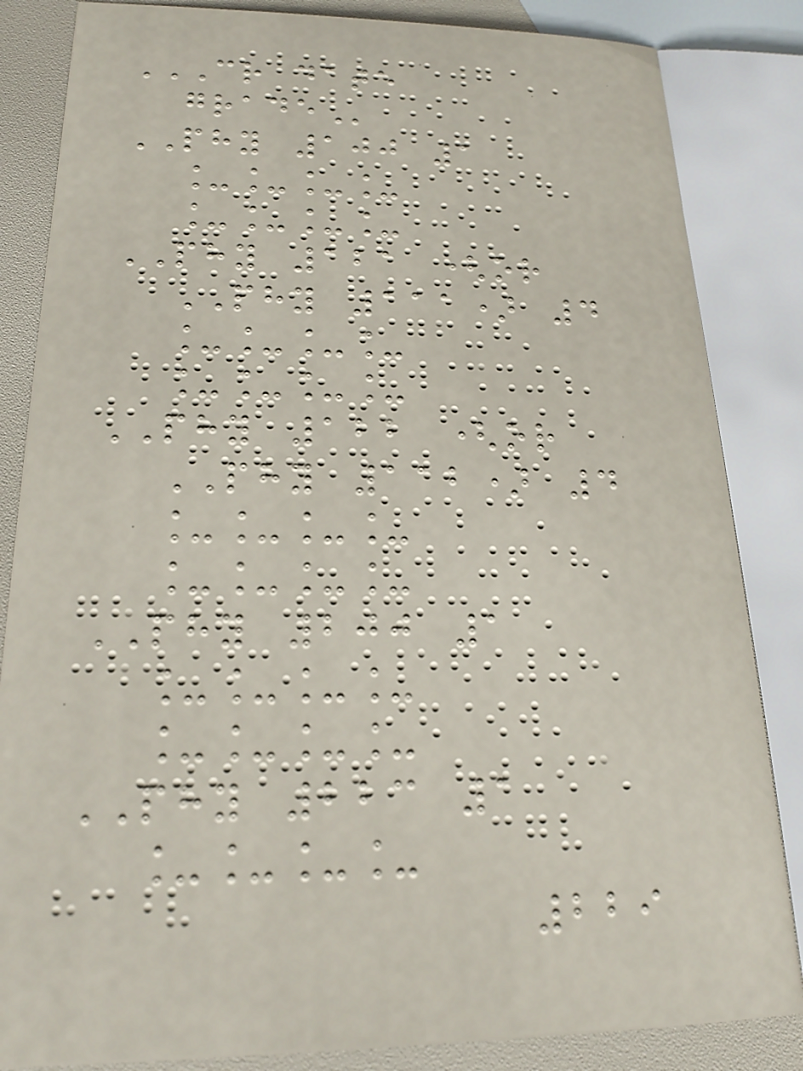CR DATE
GRADE
PHY 100 1
____
____
PHY 121 (or
PHY 111) 4
____
____
PHY 122 (or
PHY 112) 4
____
____
PHY 200 1
____
____
PHY 223 1
____
229
